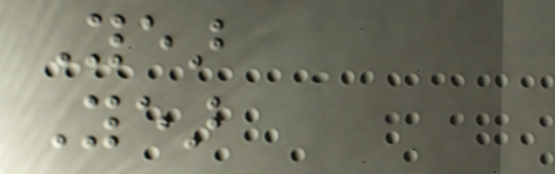Year
Year
